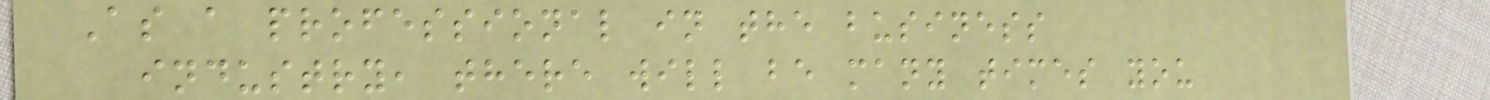As a professional in the business
industry, there will be many times you
